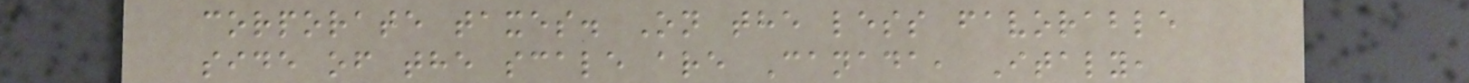corporate taxes. On the less favorable
side of the scale are Canada, Italy,
